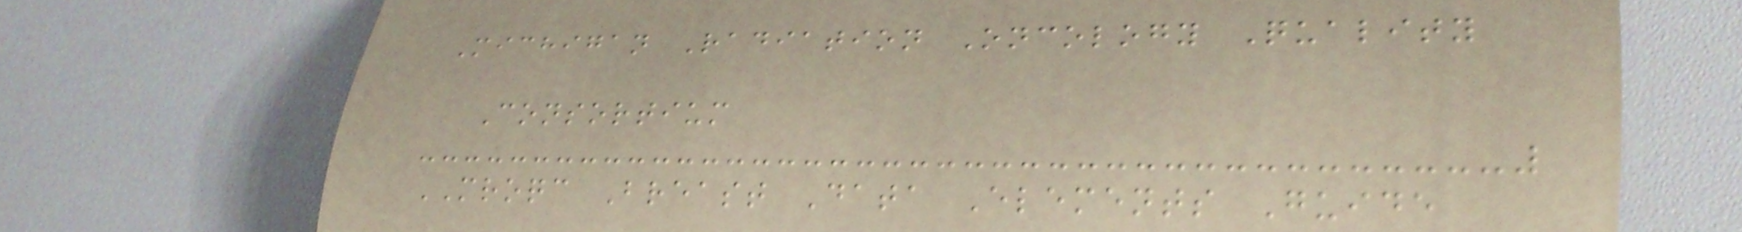Michigan Radiation Oncology Quality
Consortium
MROQC Breast Data Elements Guide
